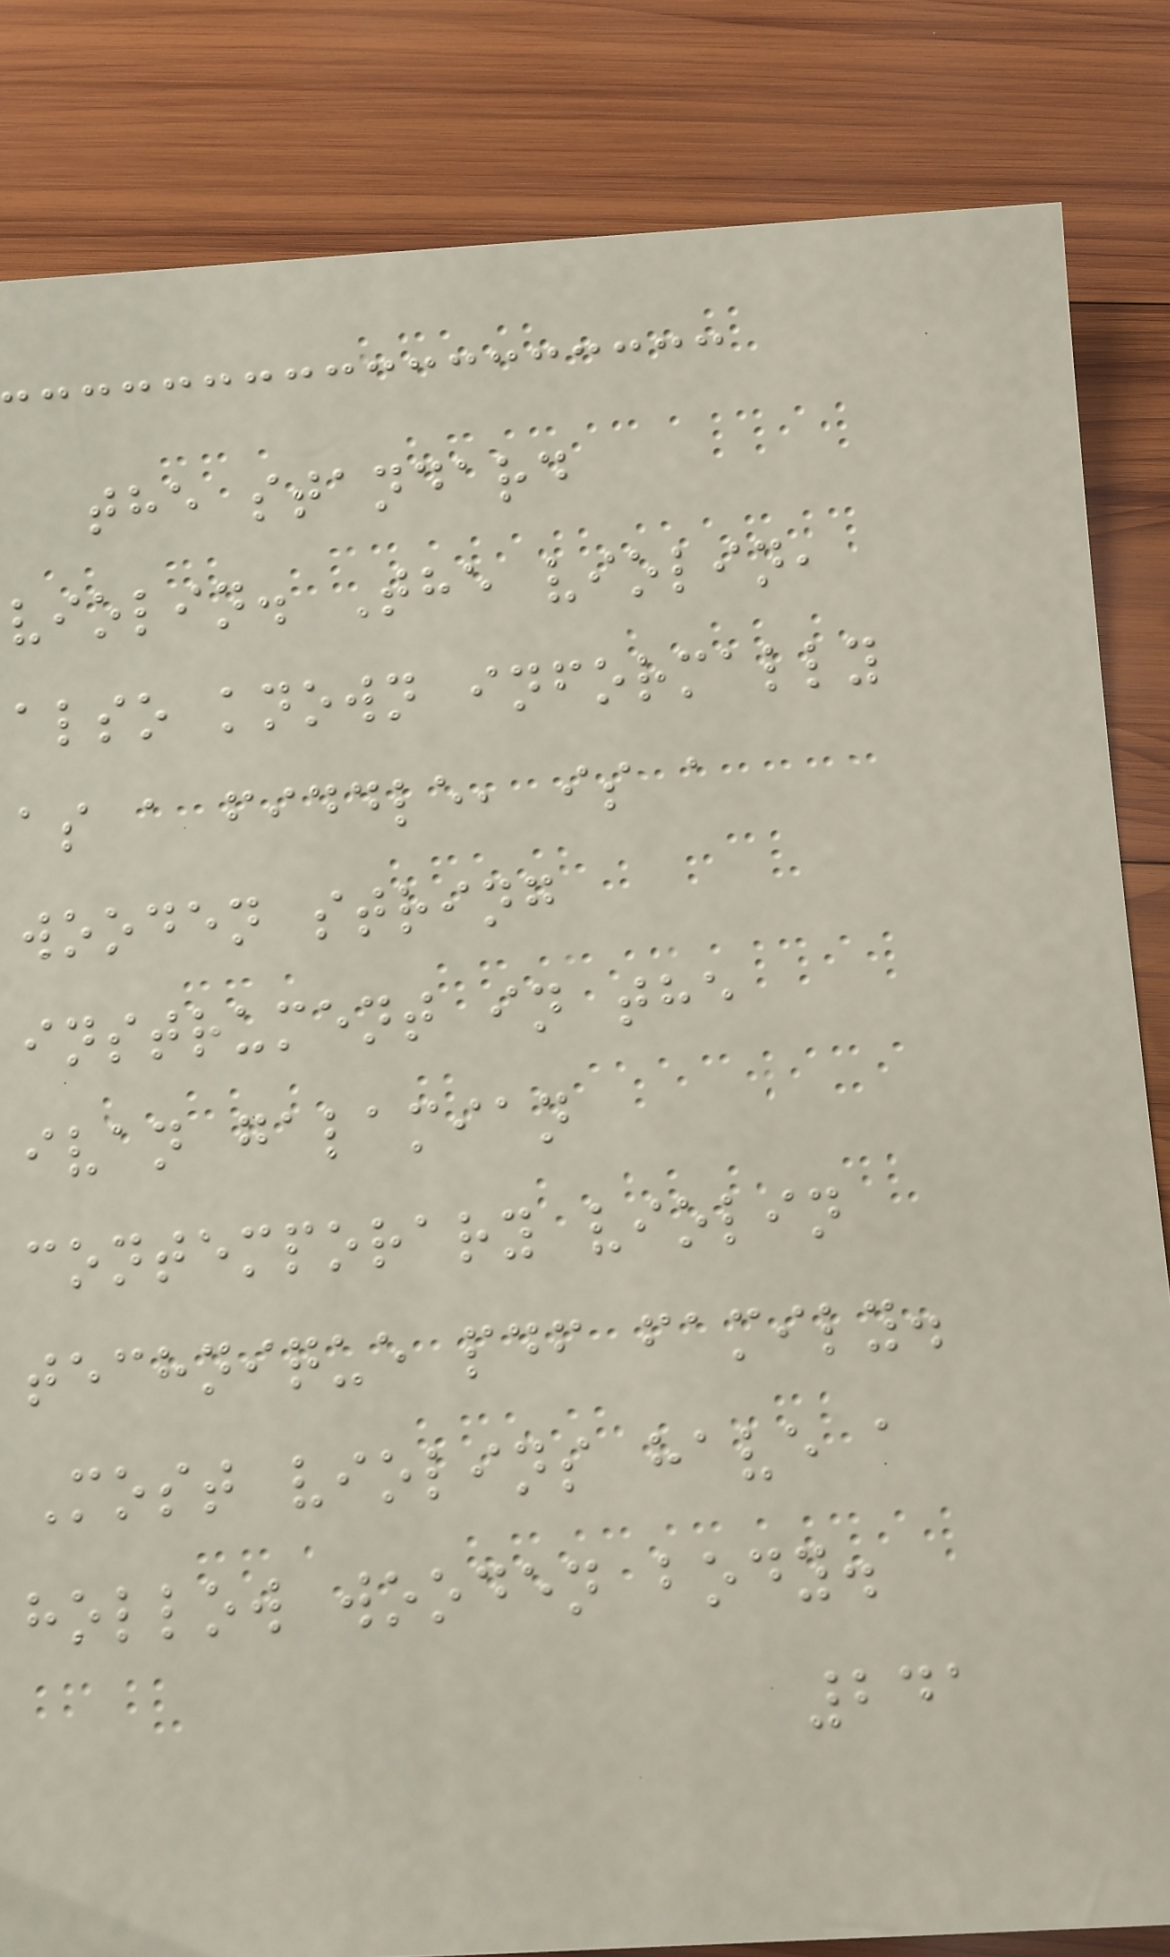the standard
violin. The violin,
also known informally
as a fiddle, is a
wooden string
instrument in the
ivan galamian
contemporary violin
technique pdf family.
Most violins have a
hollow wooden body.
241
